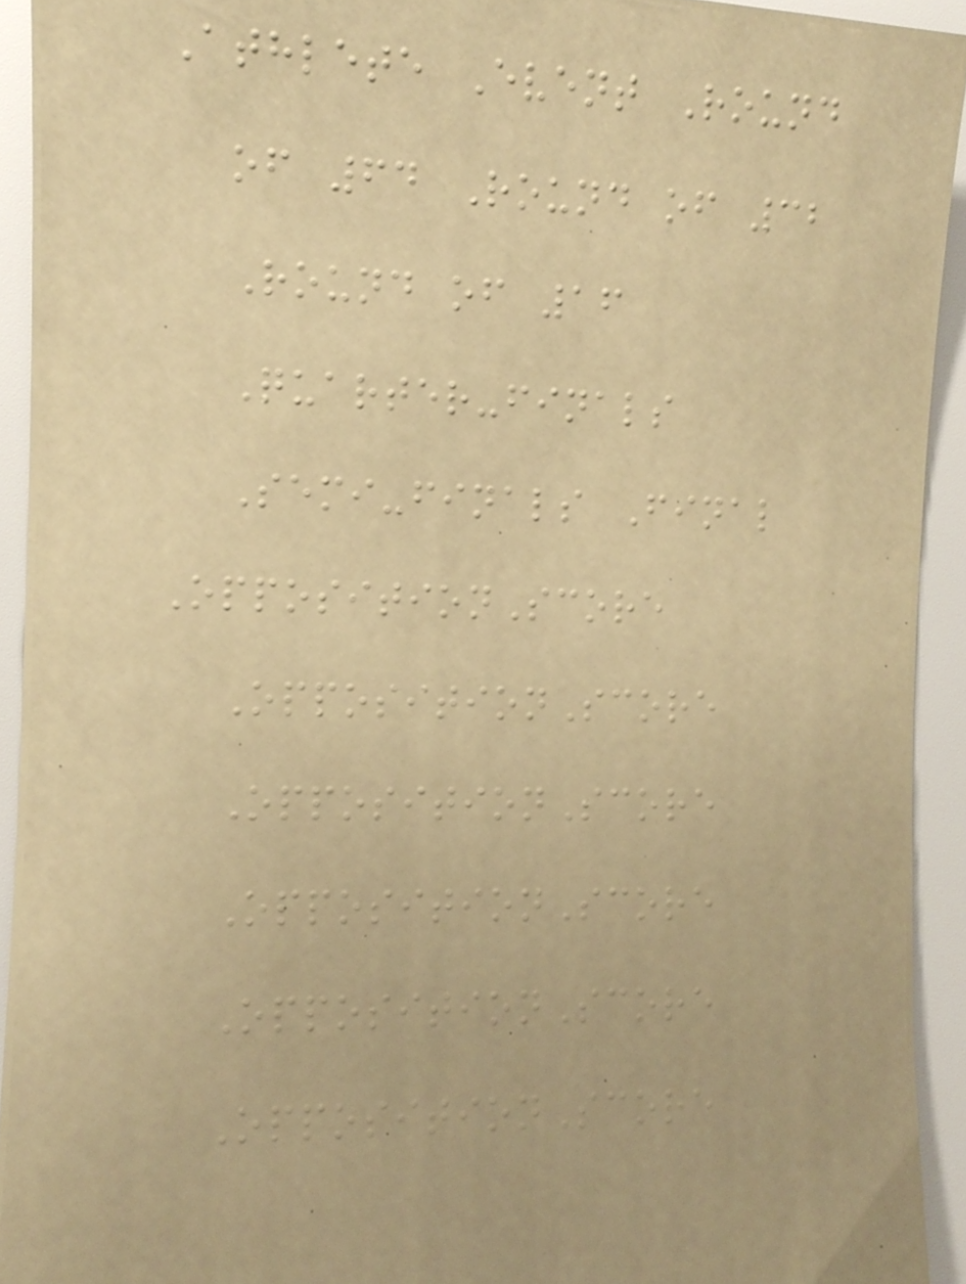Athlete Event Round
of 64 Round of 32
Round of 16
Quarter-finals
Semi-finals Final
OppositionScore
OppositionScore
OppositionScore
OppositionScore
OppositionScore
OppositionScore
